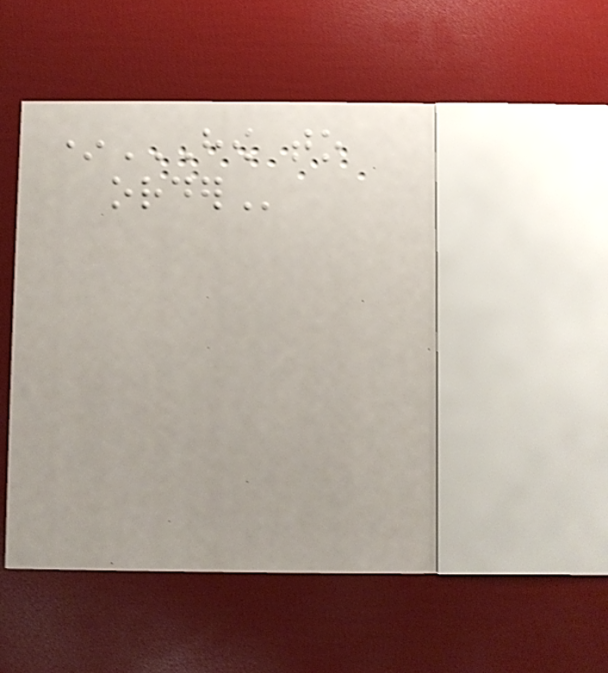*HOW TO
ORDER
